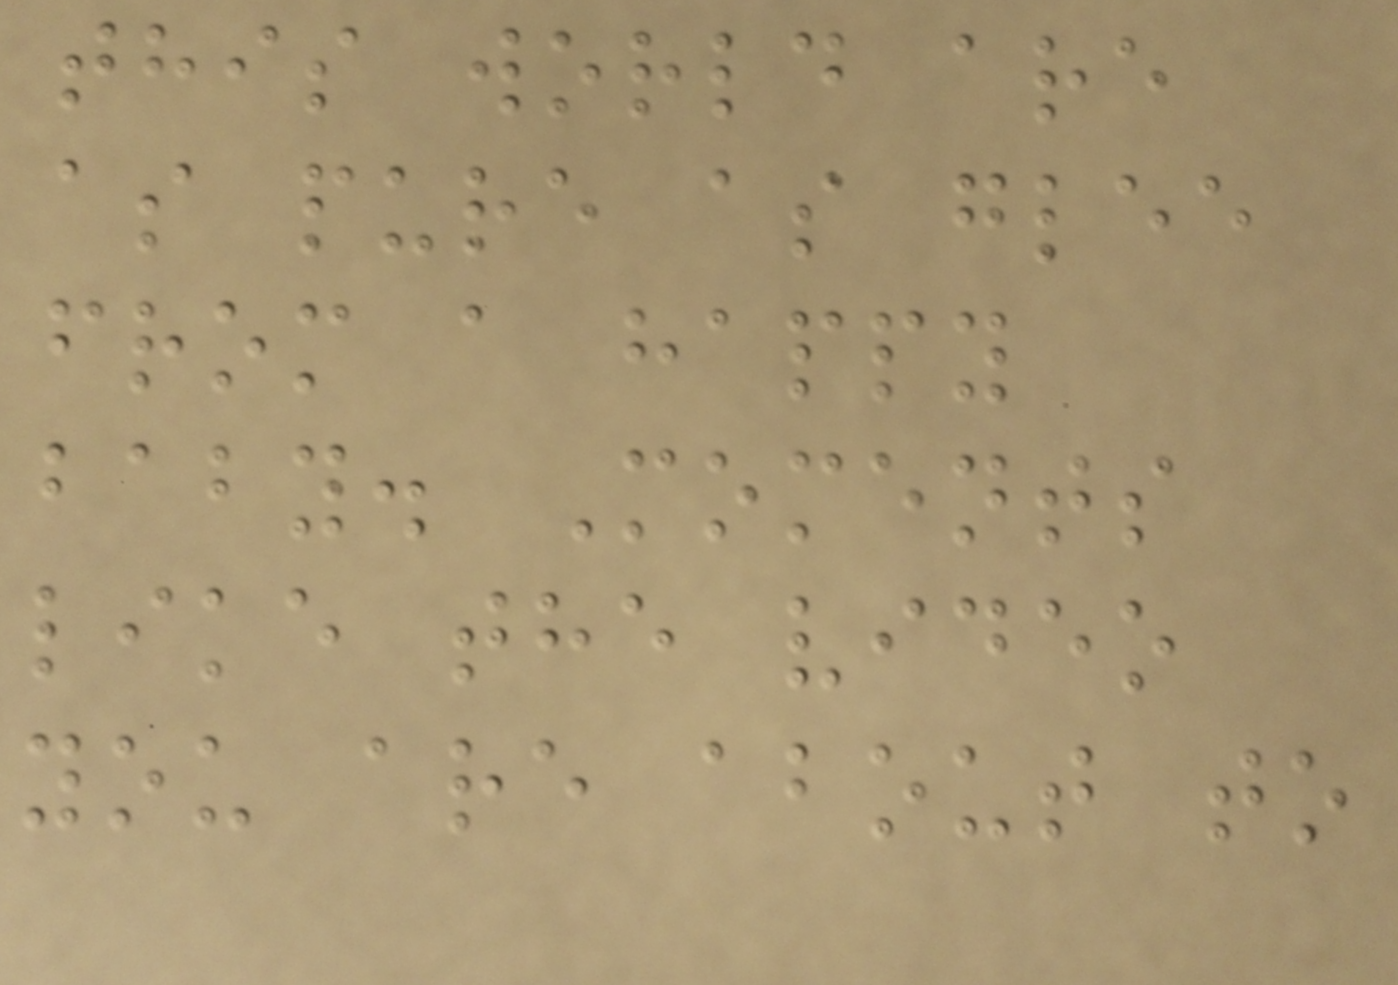this world are
as pure as glee
from a happy
baby. Moments
like the video
you are about to
